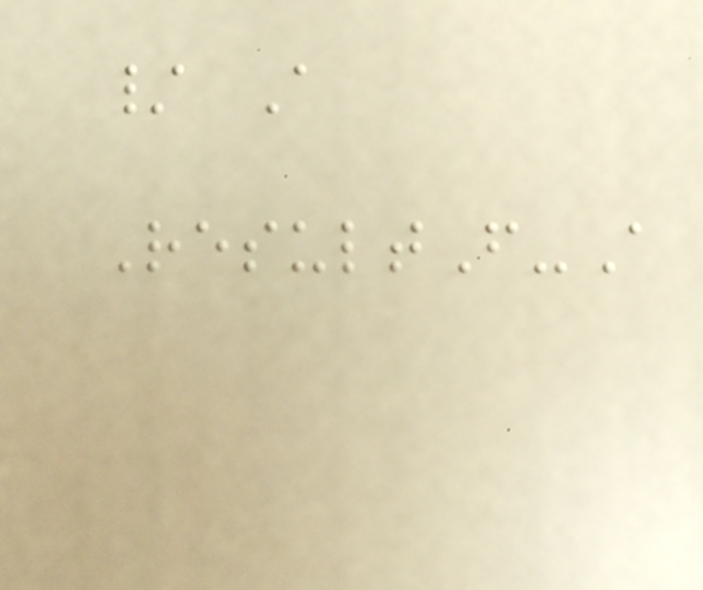/ A
ResultF-A
